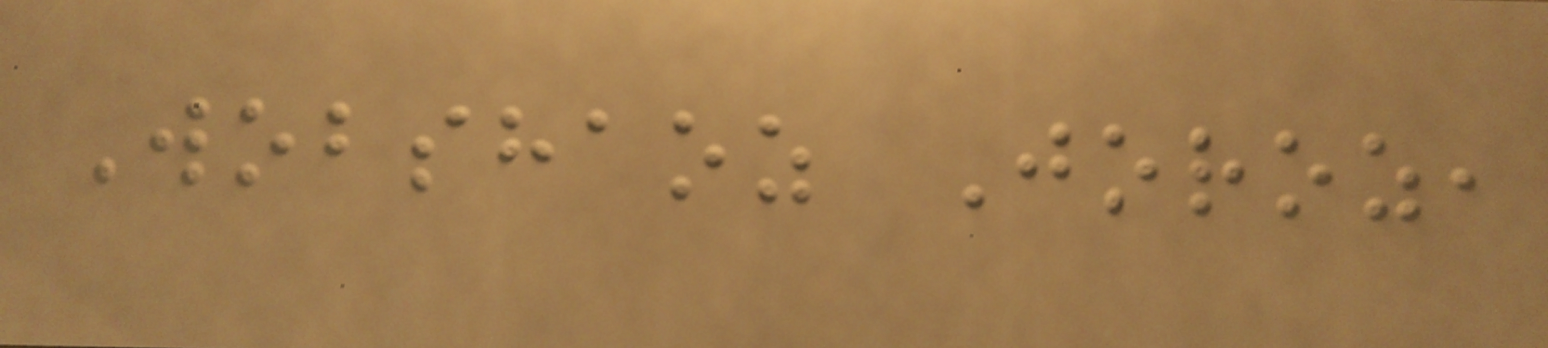Wobshaoz Joroz,
